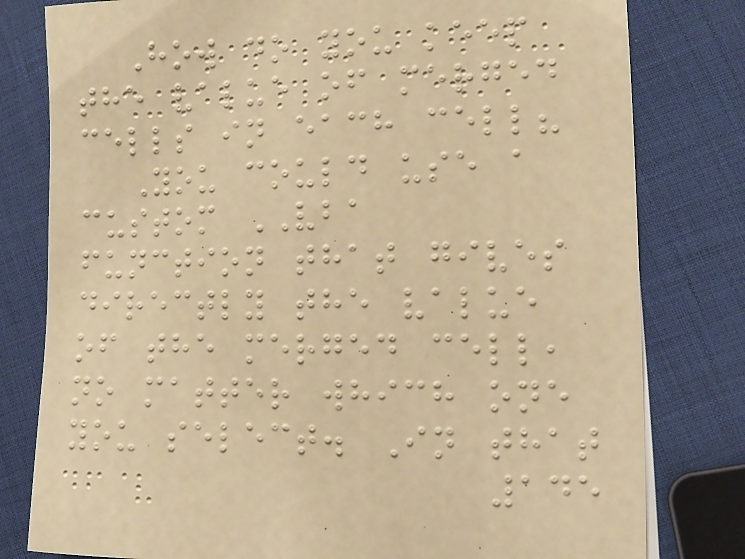How do you keep
the value of merged
cells in each cell?
You could use a
custom VBA
function that gives
directly the value
of the merged cell,
no matter which one
you select. In that
145
